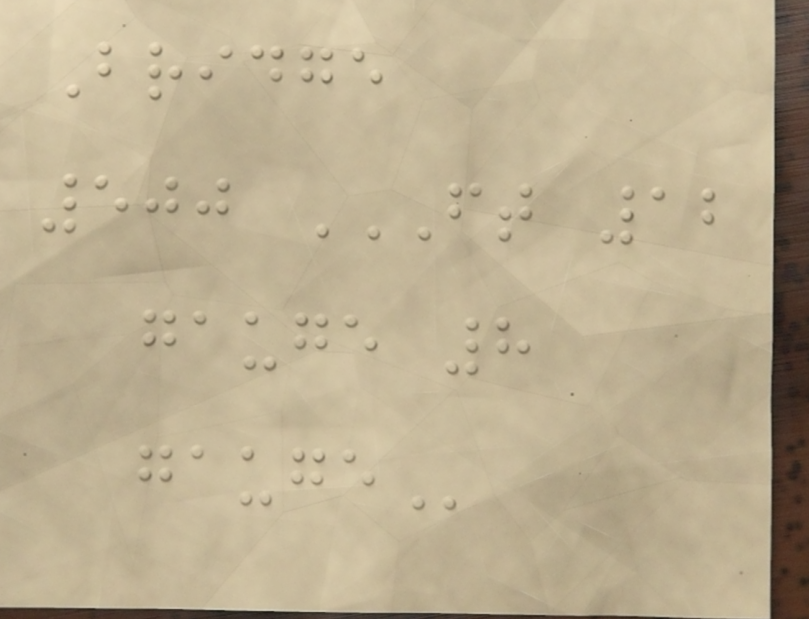Bridge
500 FT 12
GAUGE 8
GAUGE
